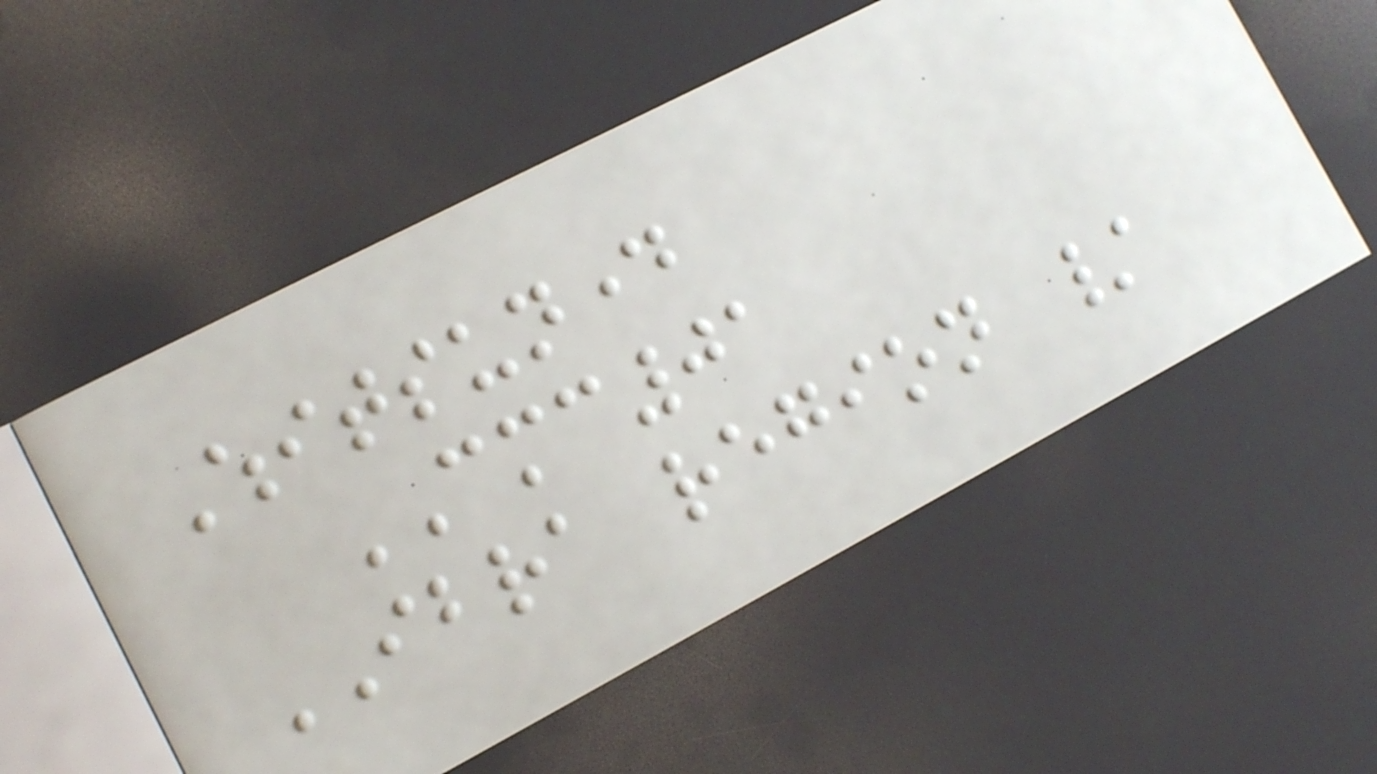Whitsunday
CMC01
IBRA region /
